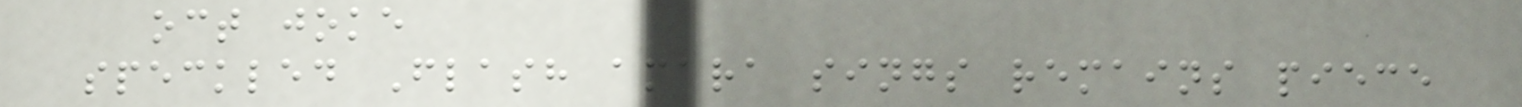oct joke
speckled Flash amara sings remains piece
